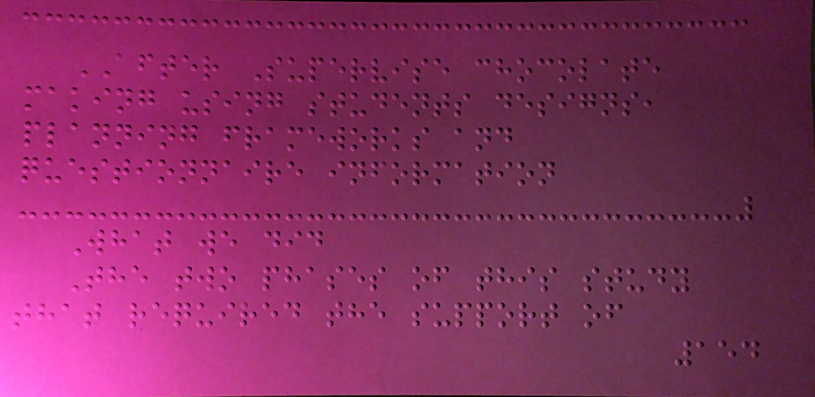AFTER Supervise chocolate
making using students designs,
planning frameworks and
questionnaire information
What we did
The two phases of this study
that required the support of
154
